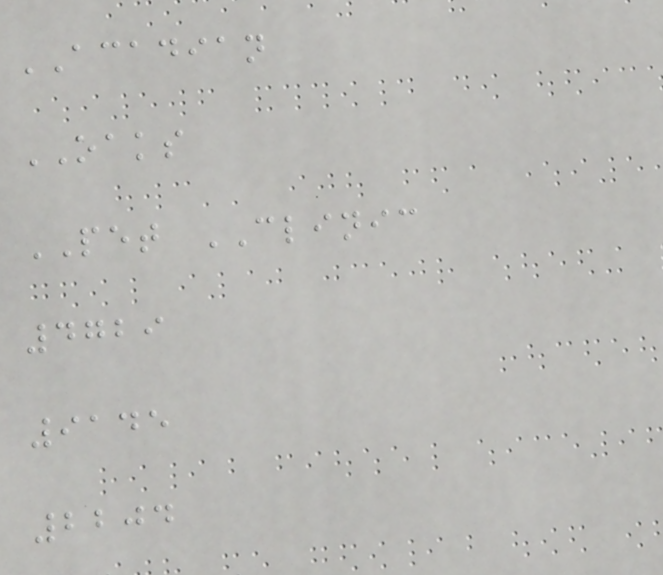ACADIAN
OAKS
PET CLINIC
4729
9145
2204
